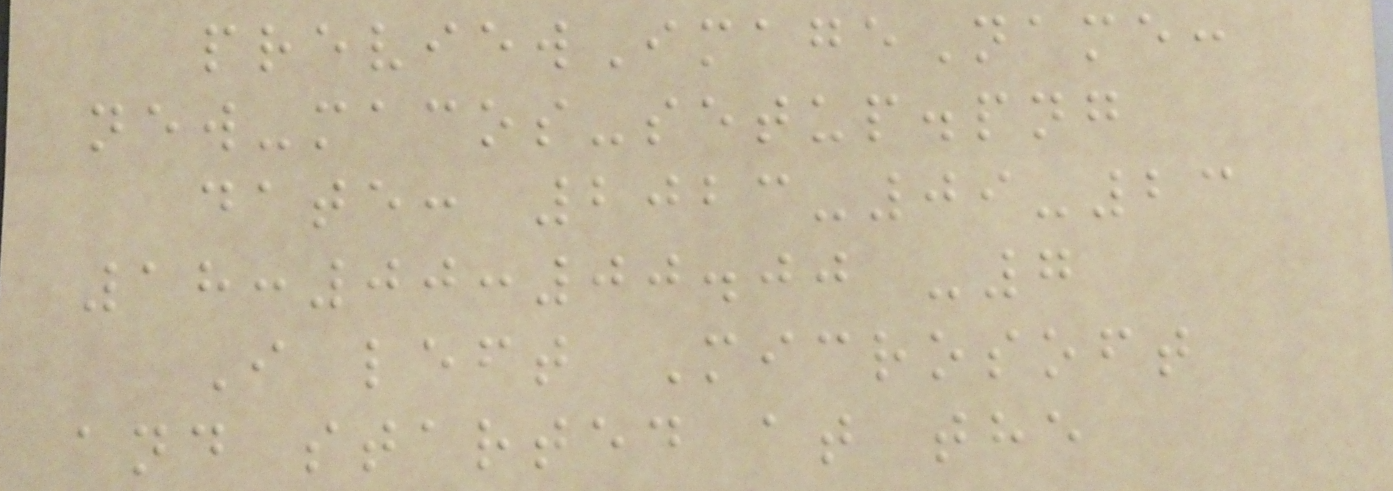previewImageName:
new-macos-setup.png
date: 2023-09-23
18:00:00.00 -7
I left Microsoft
and started at the
